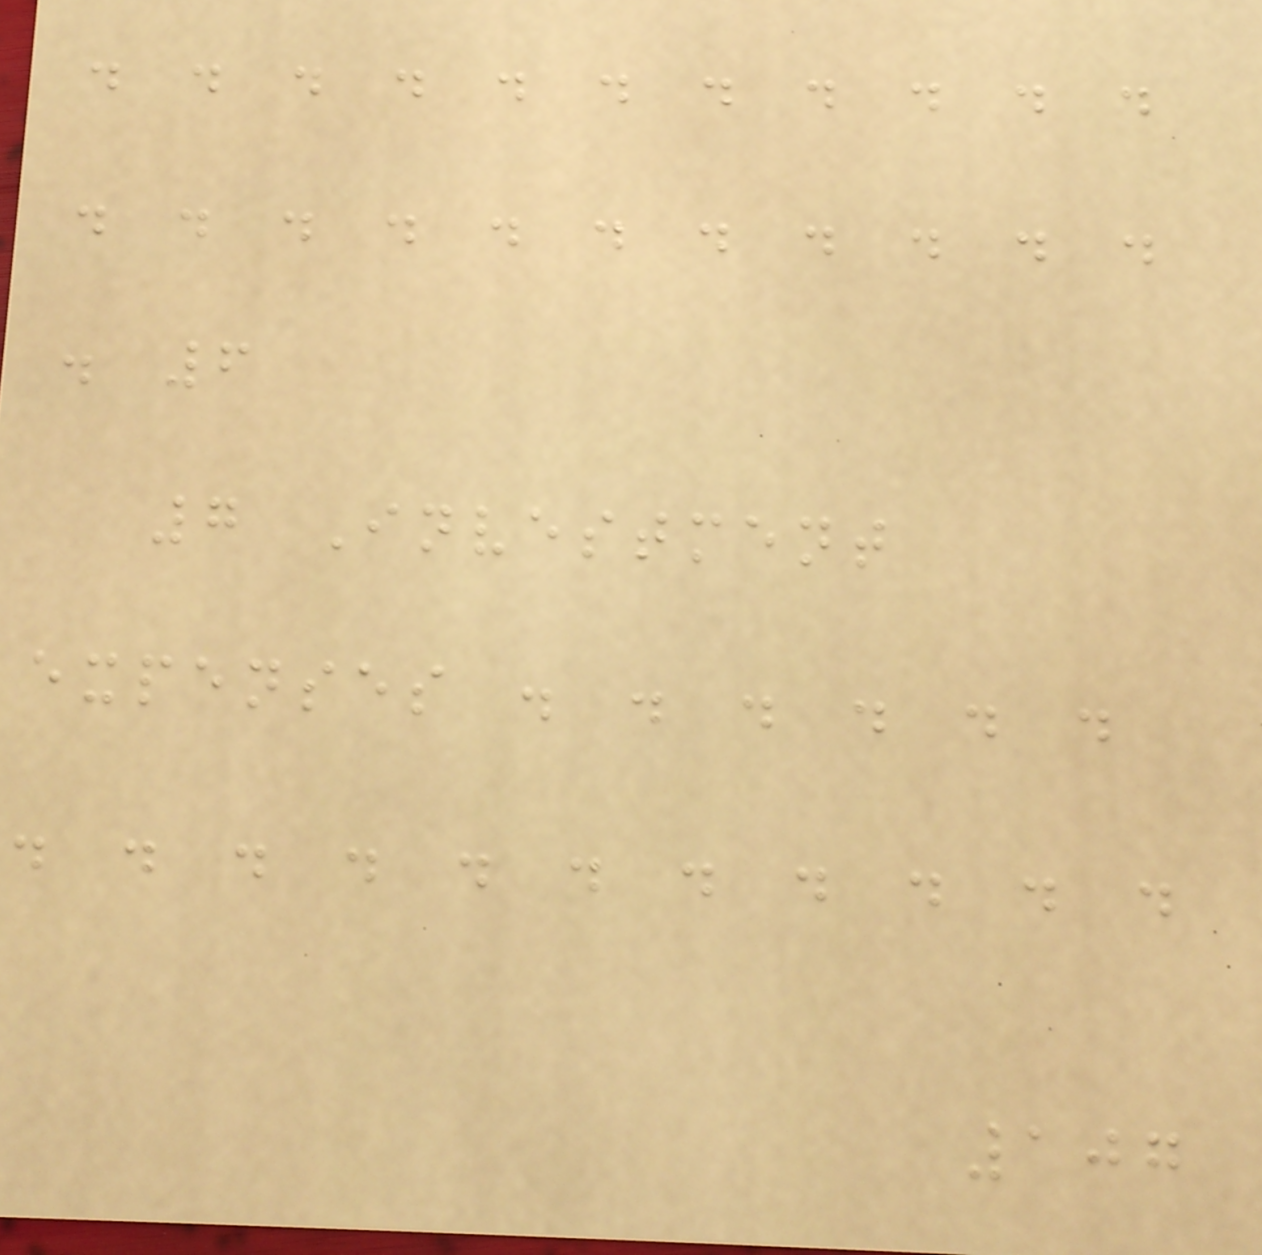. . . . . . . . . . .
. . . . . . . . . . .
. 6
7 Investment
expenses . . . . . .
. . . . . . . . . . .
107
